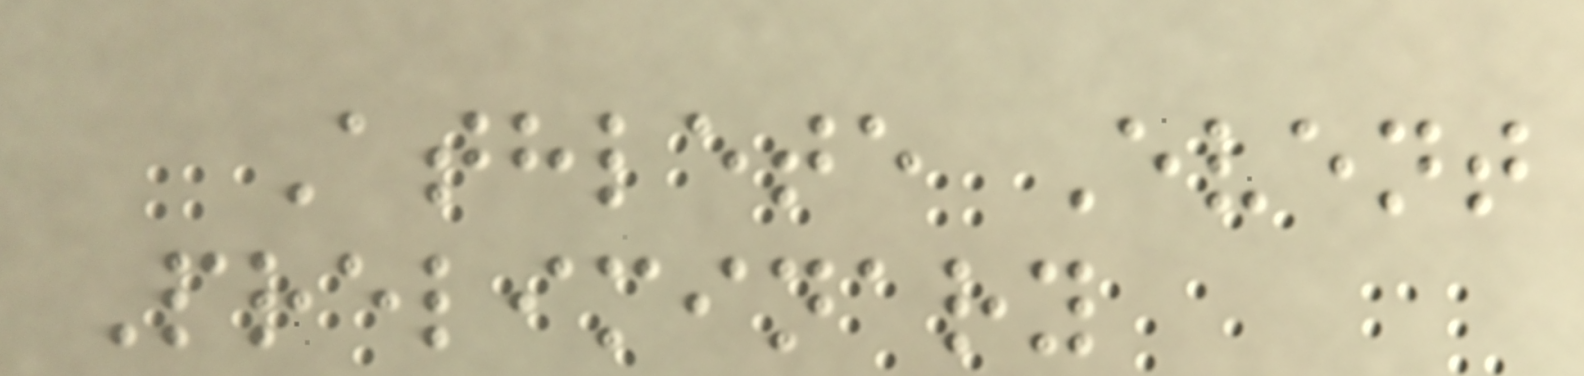Athlete Event
Preliminary
